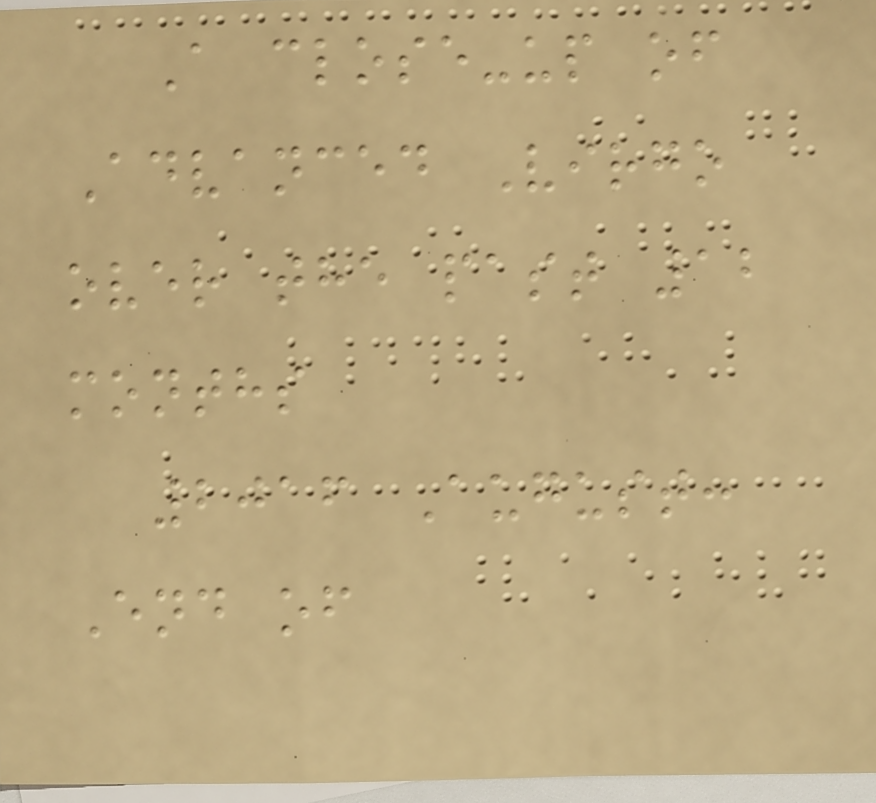A close-up of
Advanced Virgo
over the past 12
months
2016 August:
End of
